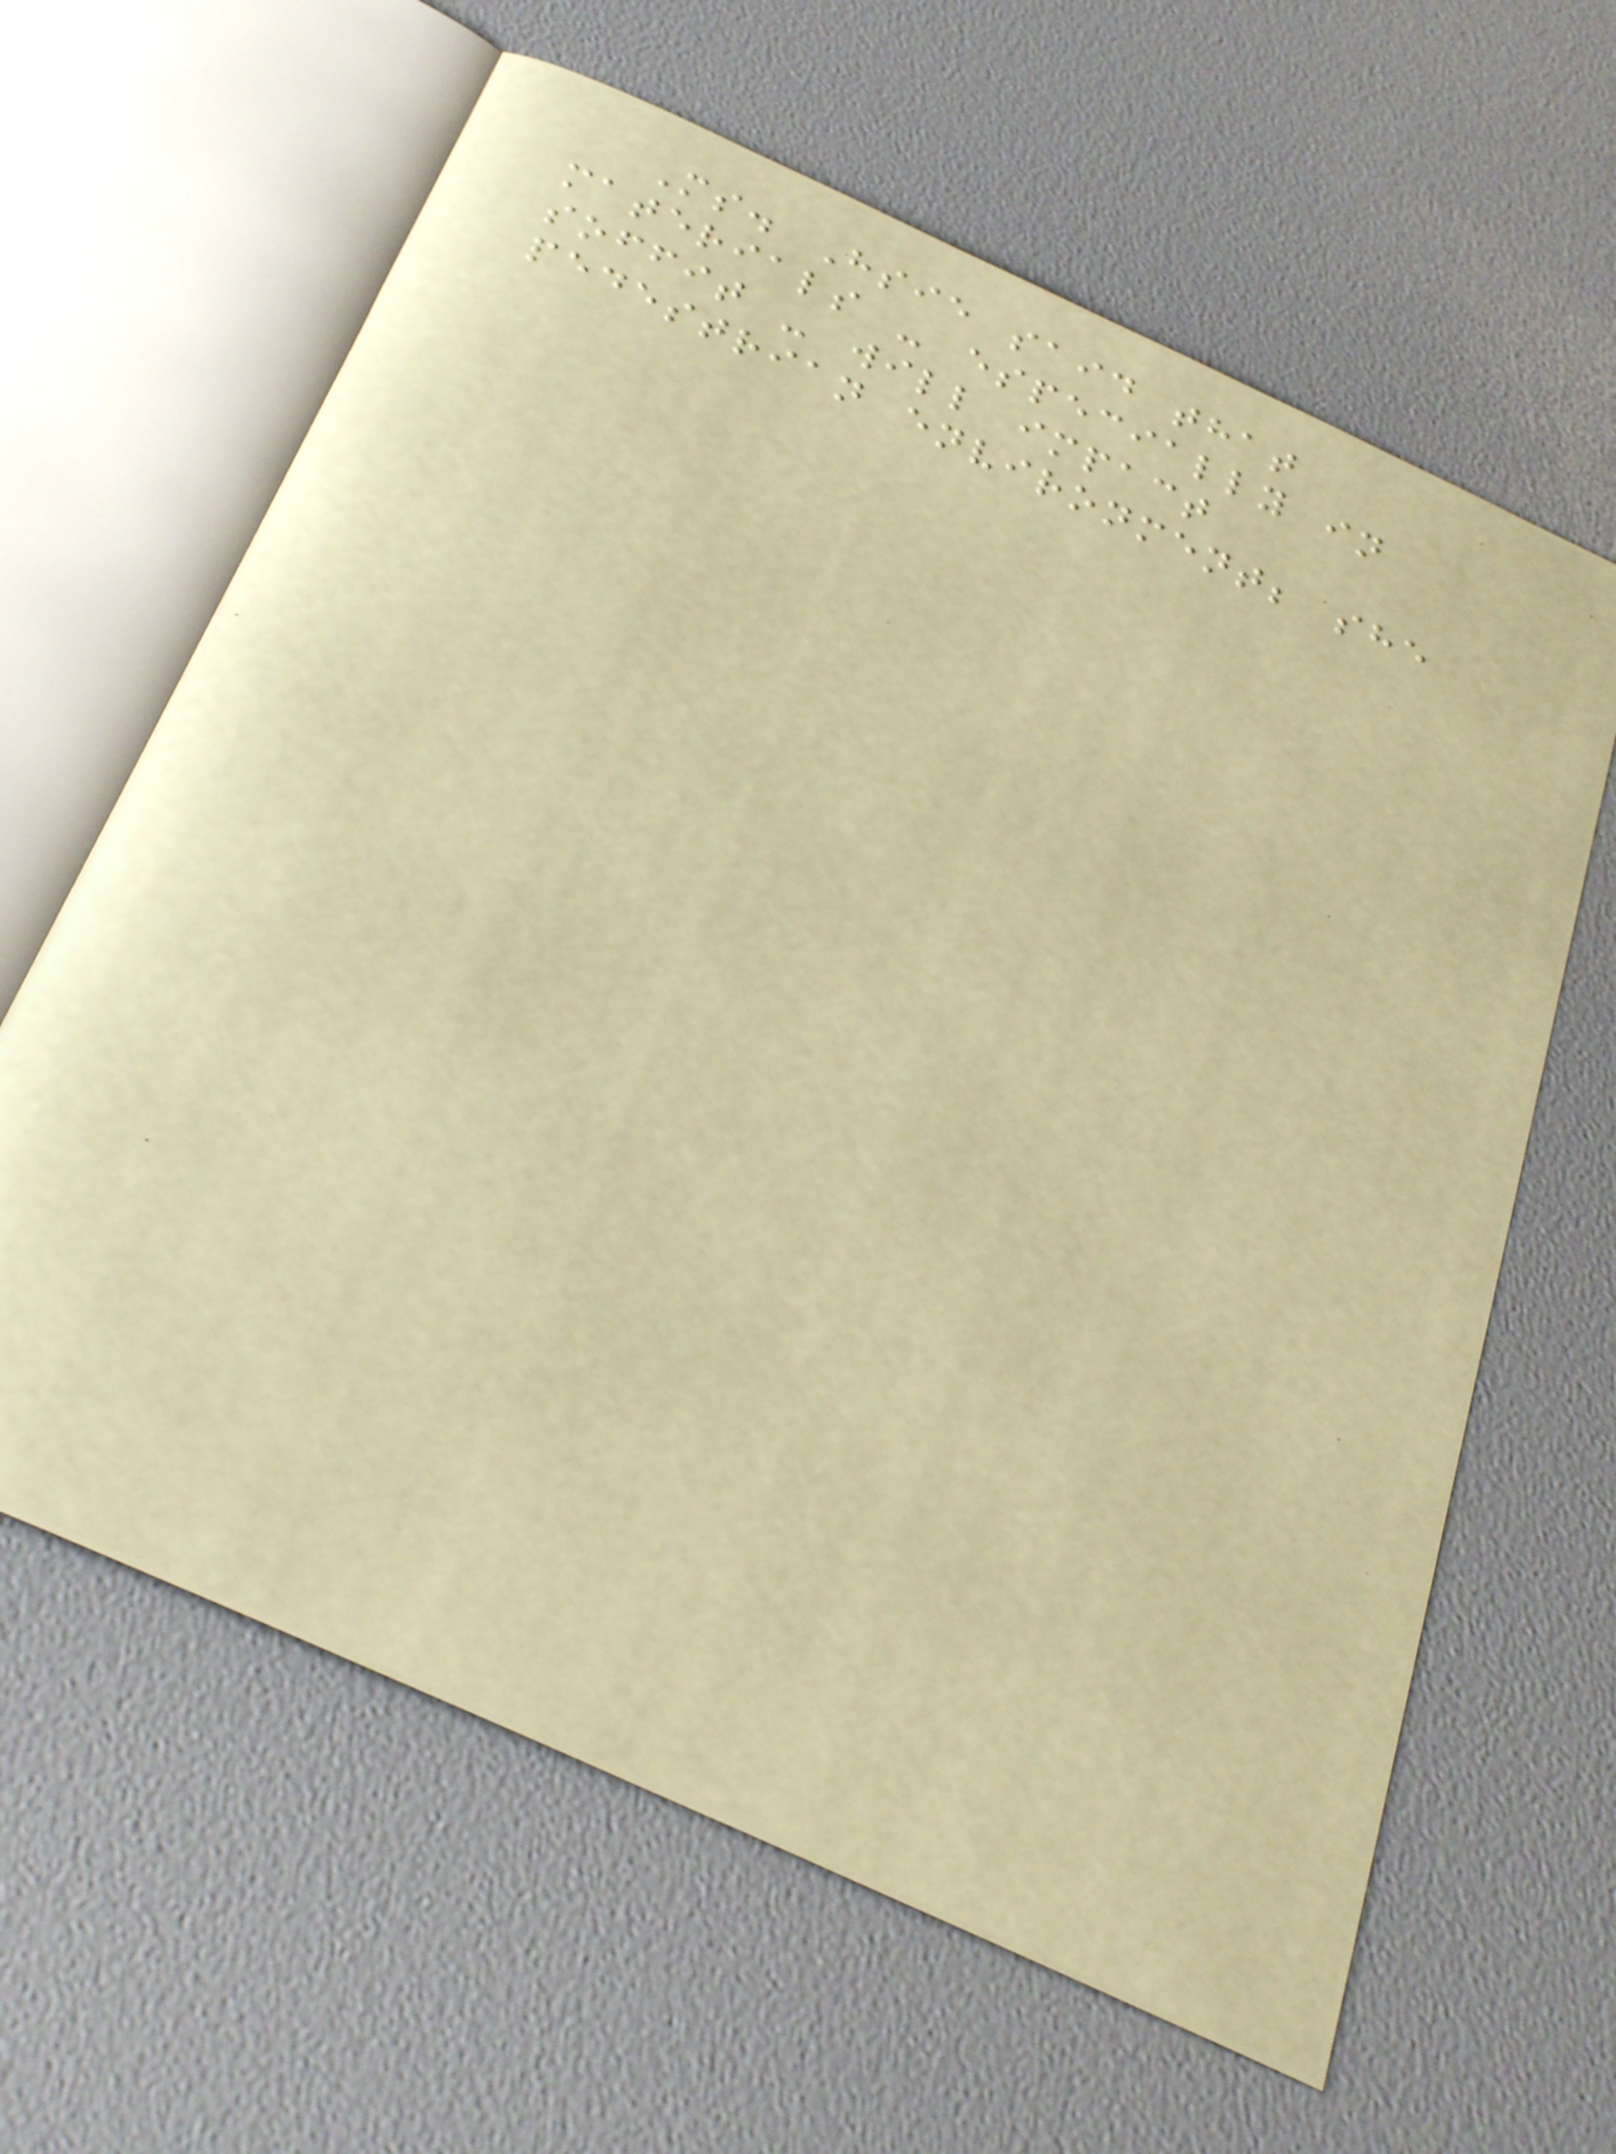Ms. Hsie said that
materials - especially in
soffit - will impact
pedestrian environment; she
